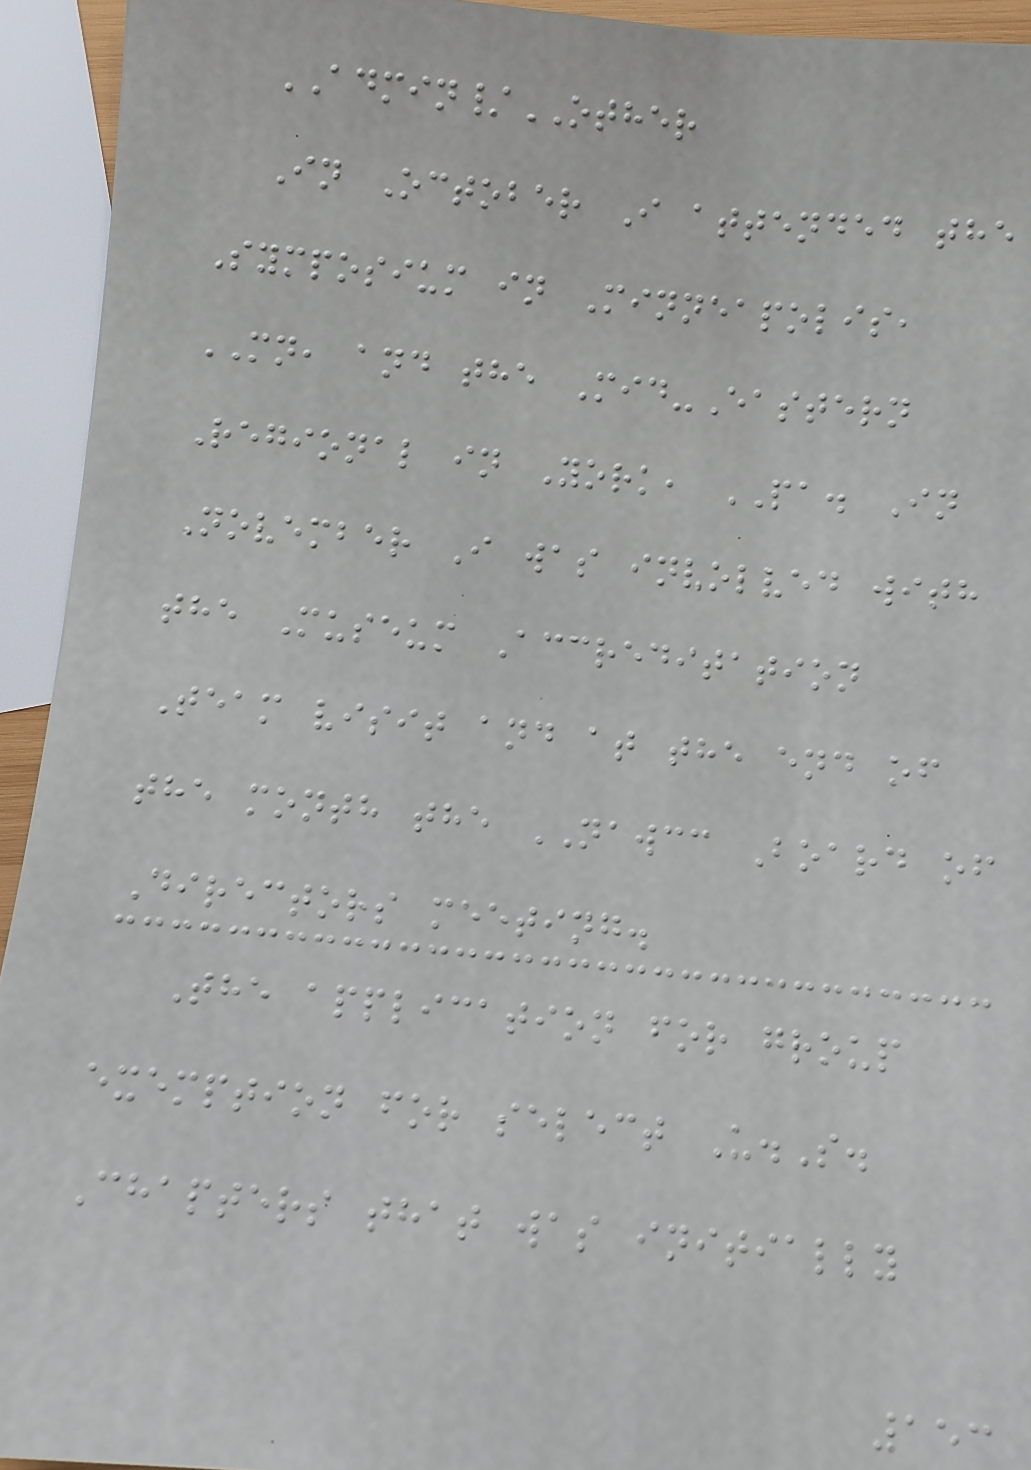ADMIN/OTHER
In October I attended the
Symposium in Minneapolis,
MN, and the Mid-Eastern
Regional in York, PA. In
November I was involved with
the Museum Accreditation
Team visit and at the end of
the month the NAWCC Board of
Directors meeting.
The application for group
exemption for select U.S.
Chapters that was initially
153
